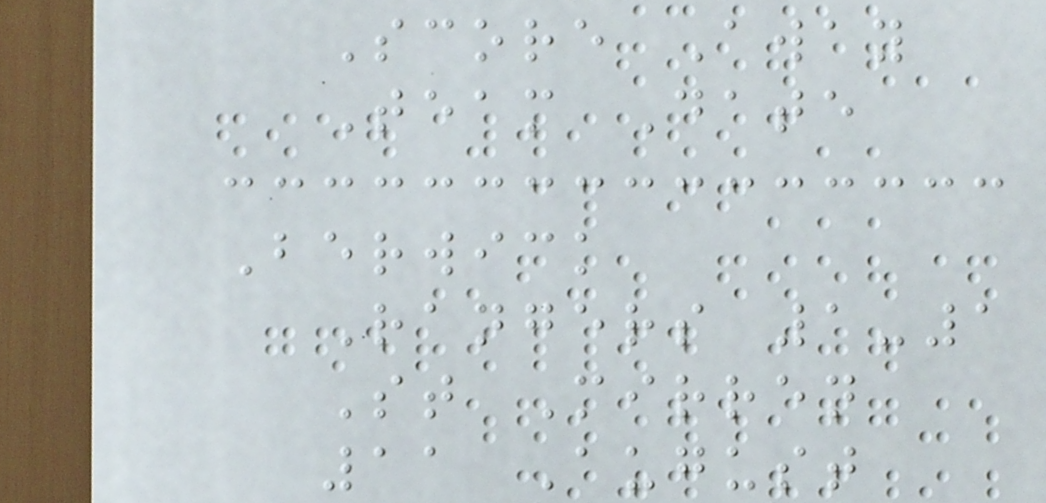Score Away
Team Date
Berwick
Rangers 1-1
St Mirren
11 August
